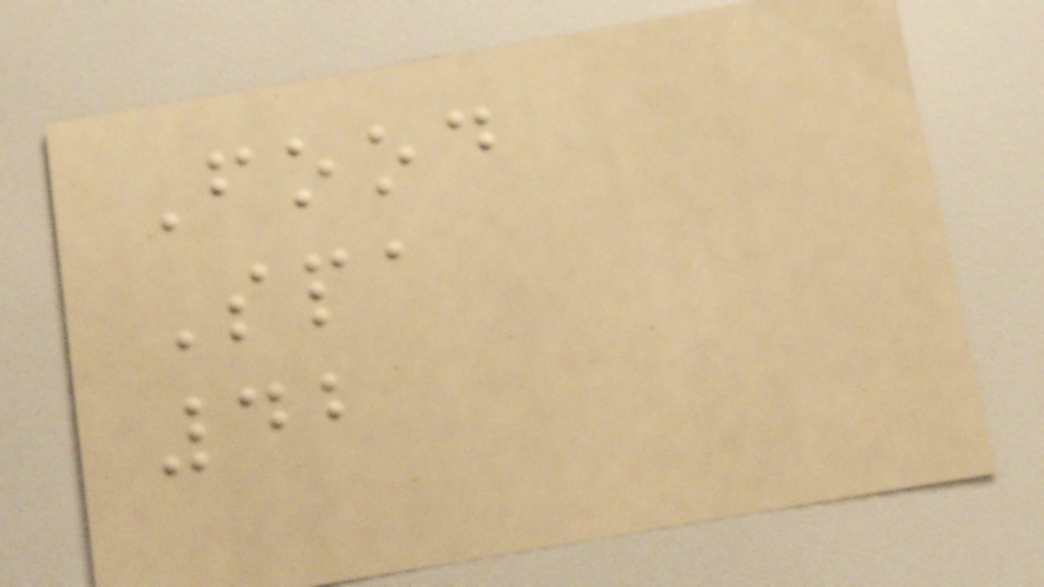Food
Spa
42
